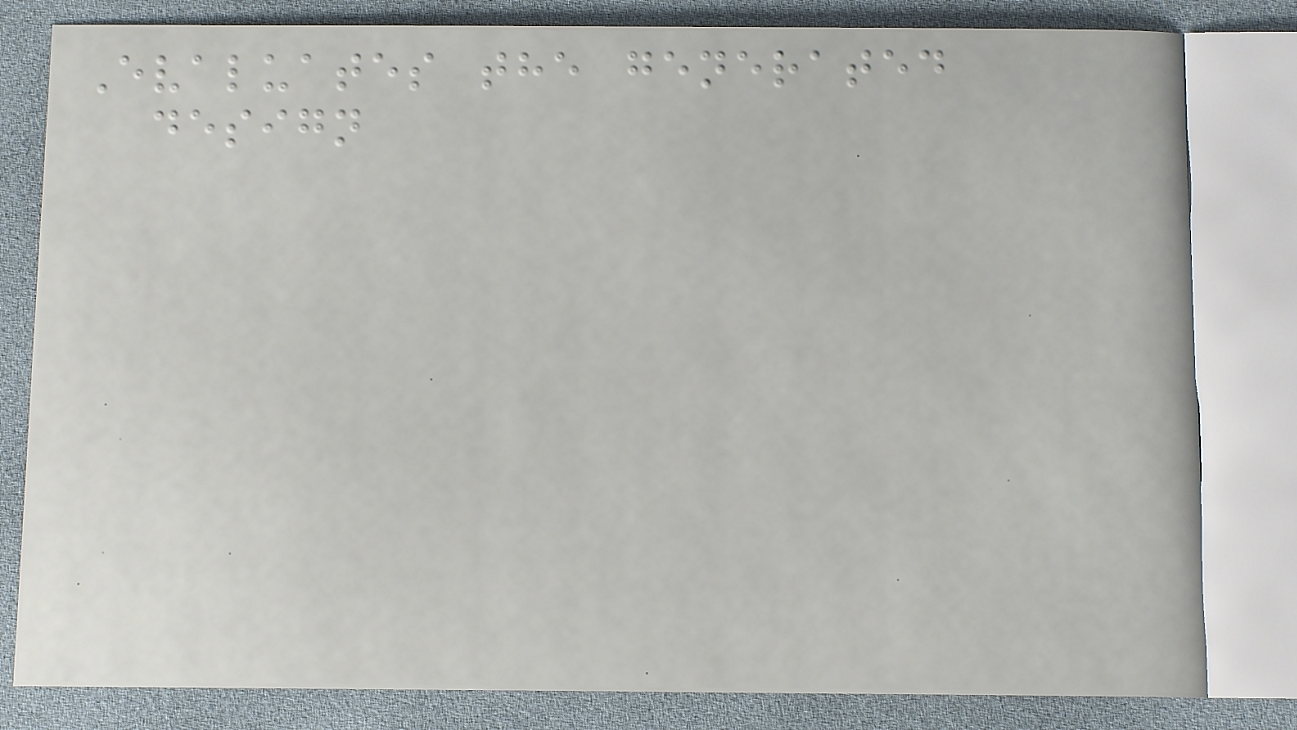Evaluates the generated
design
